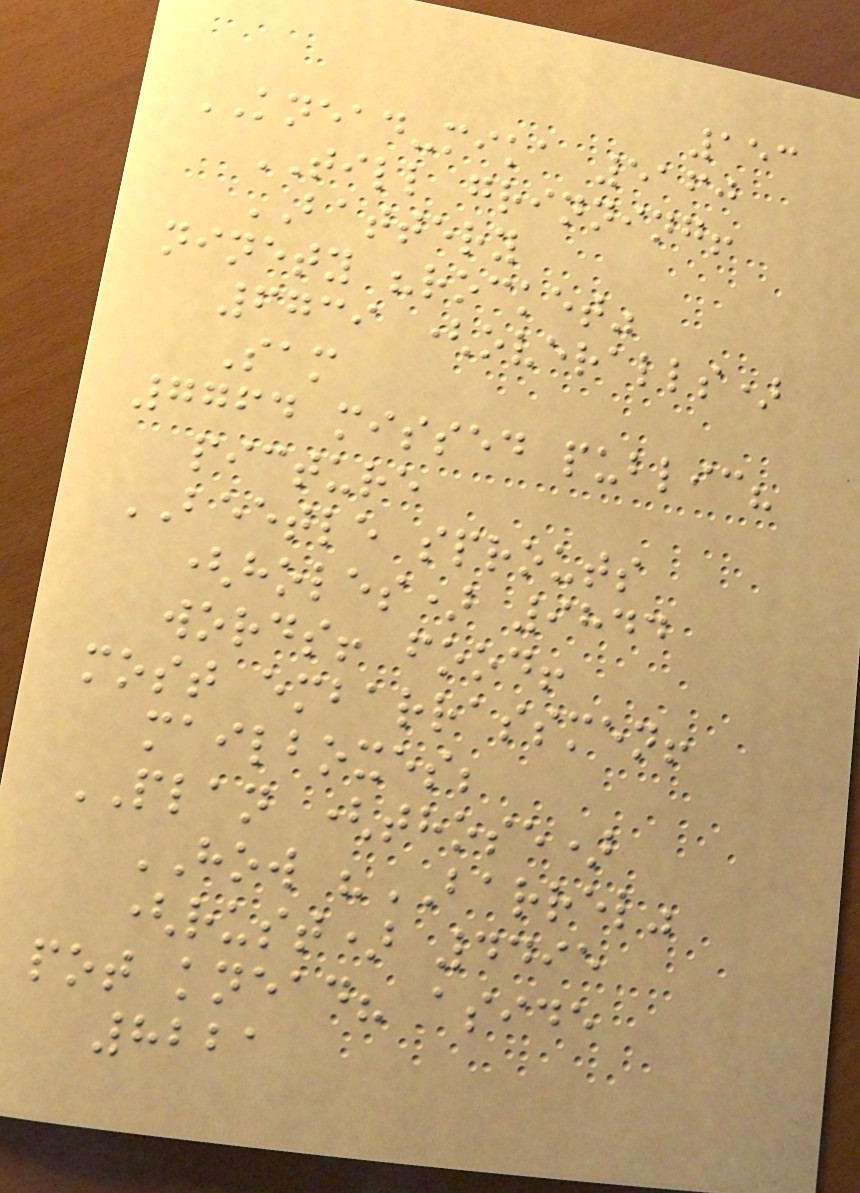153
KNEAD-mika 5160
TILL grinning!
BATTERY
ninety "rocket"
6739 (overalls)
Sam
7764 missed public?
picture
BEETLE sprouts
(holes) 9844
words! food!
most embarrassmen!
mailboxes;
PLAN (those)
HOW "BARREL"
(rust) 4495
pot knead? aside
8221
